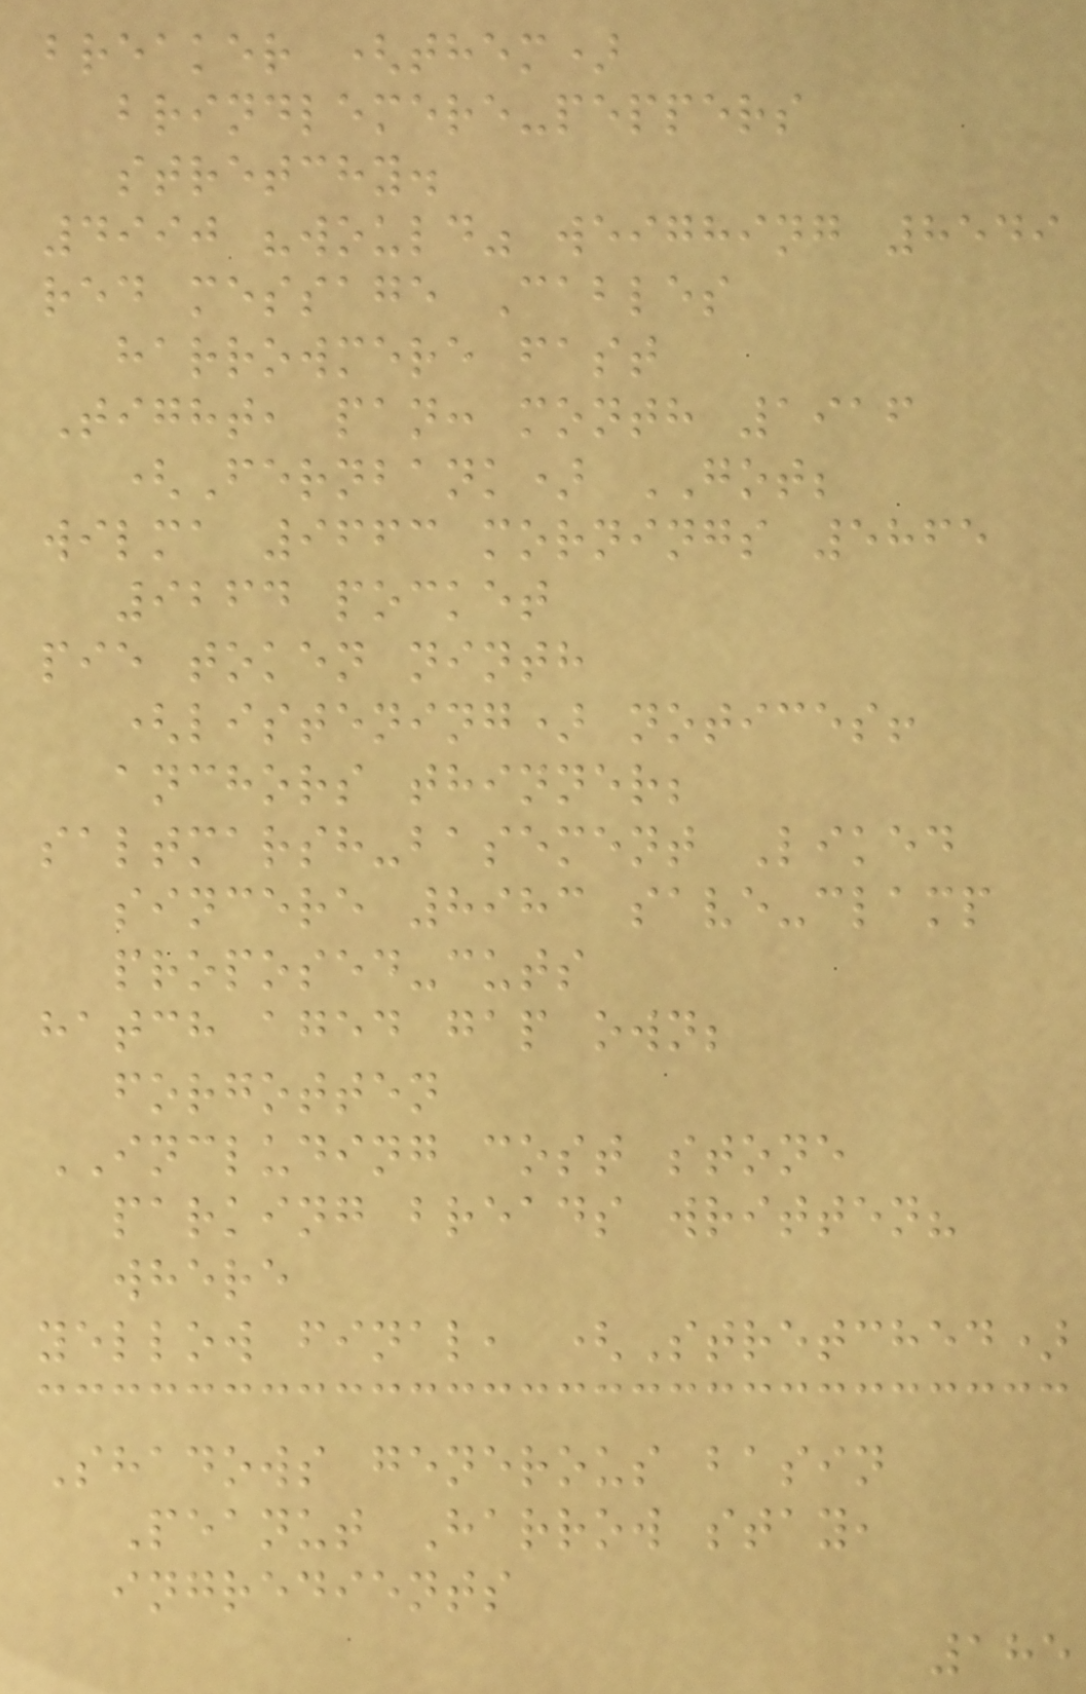breaker (them)
brindlemere-peppers
stretchy.
4990 "would" weighing 8549
red message Cables
harrowmere fast
Tight, pan: month 1916
(Fernbank) GOT;
wilma 9663 mornings 5865
9264 pocket
pie token ninth
(listening) notices!
anchors thinner;
saltmarsh-basement Liked
sincere 8983 save-clamp
proposed-cuts
hatch aged gap own;
forgotten
INCLUDING cost stone
parking breads written?
where
yellow final, (Stretched)
Shadows generous basin
Peanut Harrow stay,
ingredients
185
